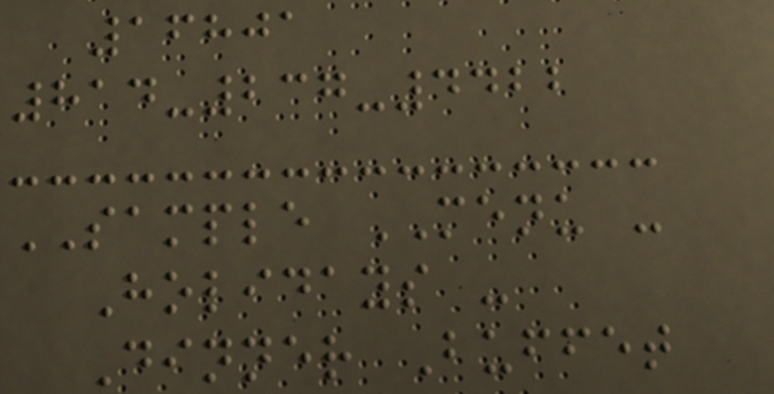16801
814-237-4422
SAMPLE MENU -
Holidays -
Dinner Buffet
